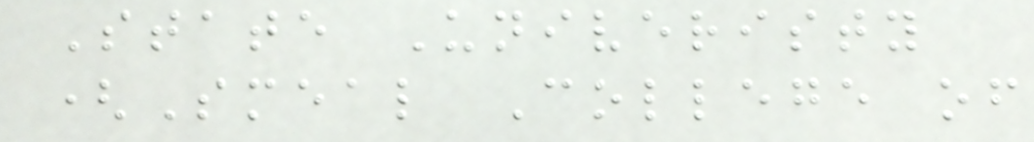State Univeristy
(Smeal College of
